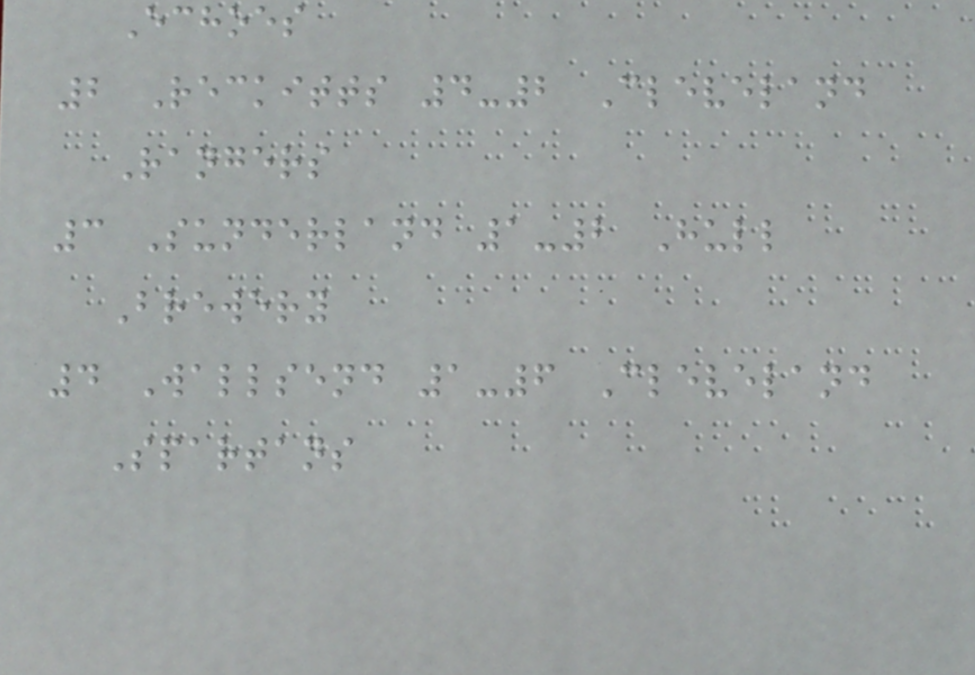Echoes
2 Reckitts 4-2 Cleveland
Rangers
3 Sunderland 1-2 Hull
Brewery
4 Wallsend 1-6 Cleveland
Spartans
